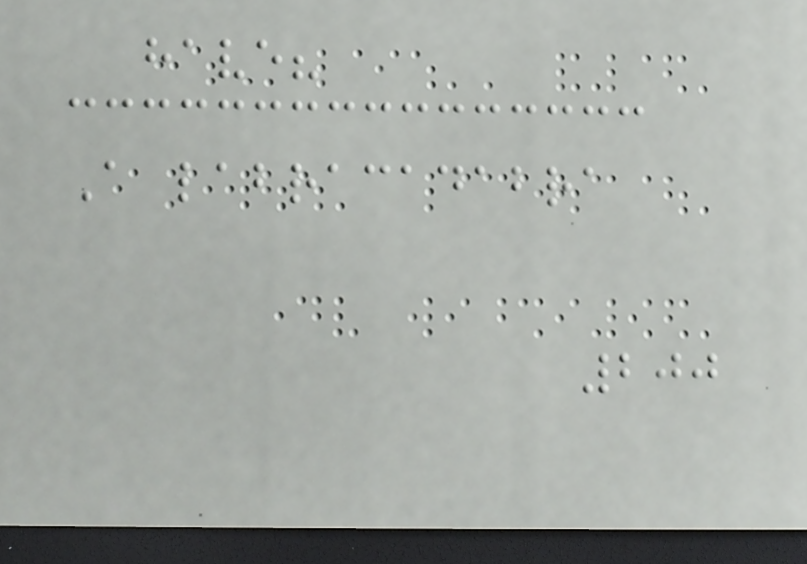have?
A labracadabra
200
